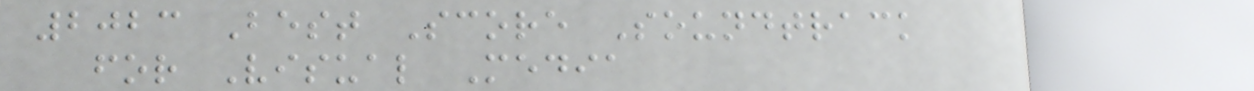2023 Best Score Soundtrack
for Visual Media
